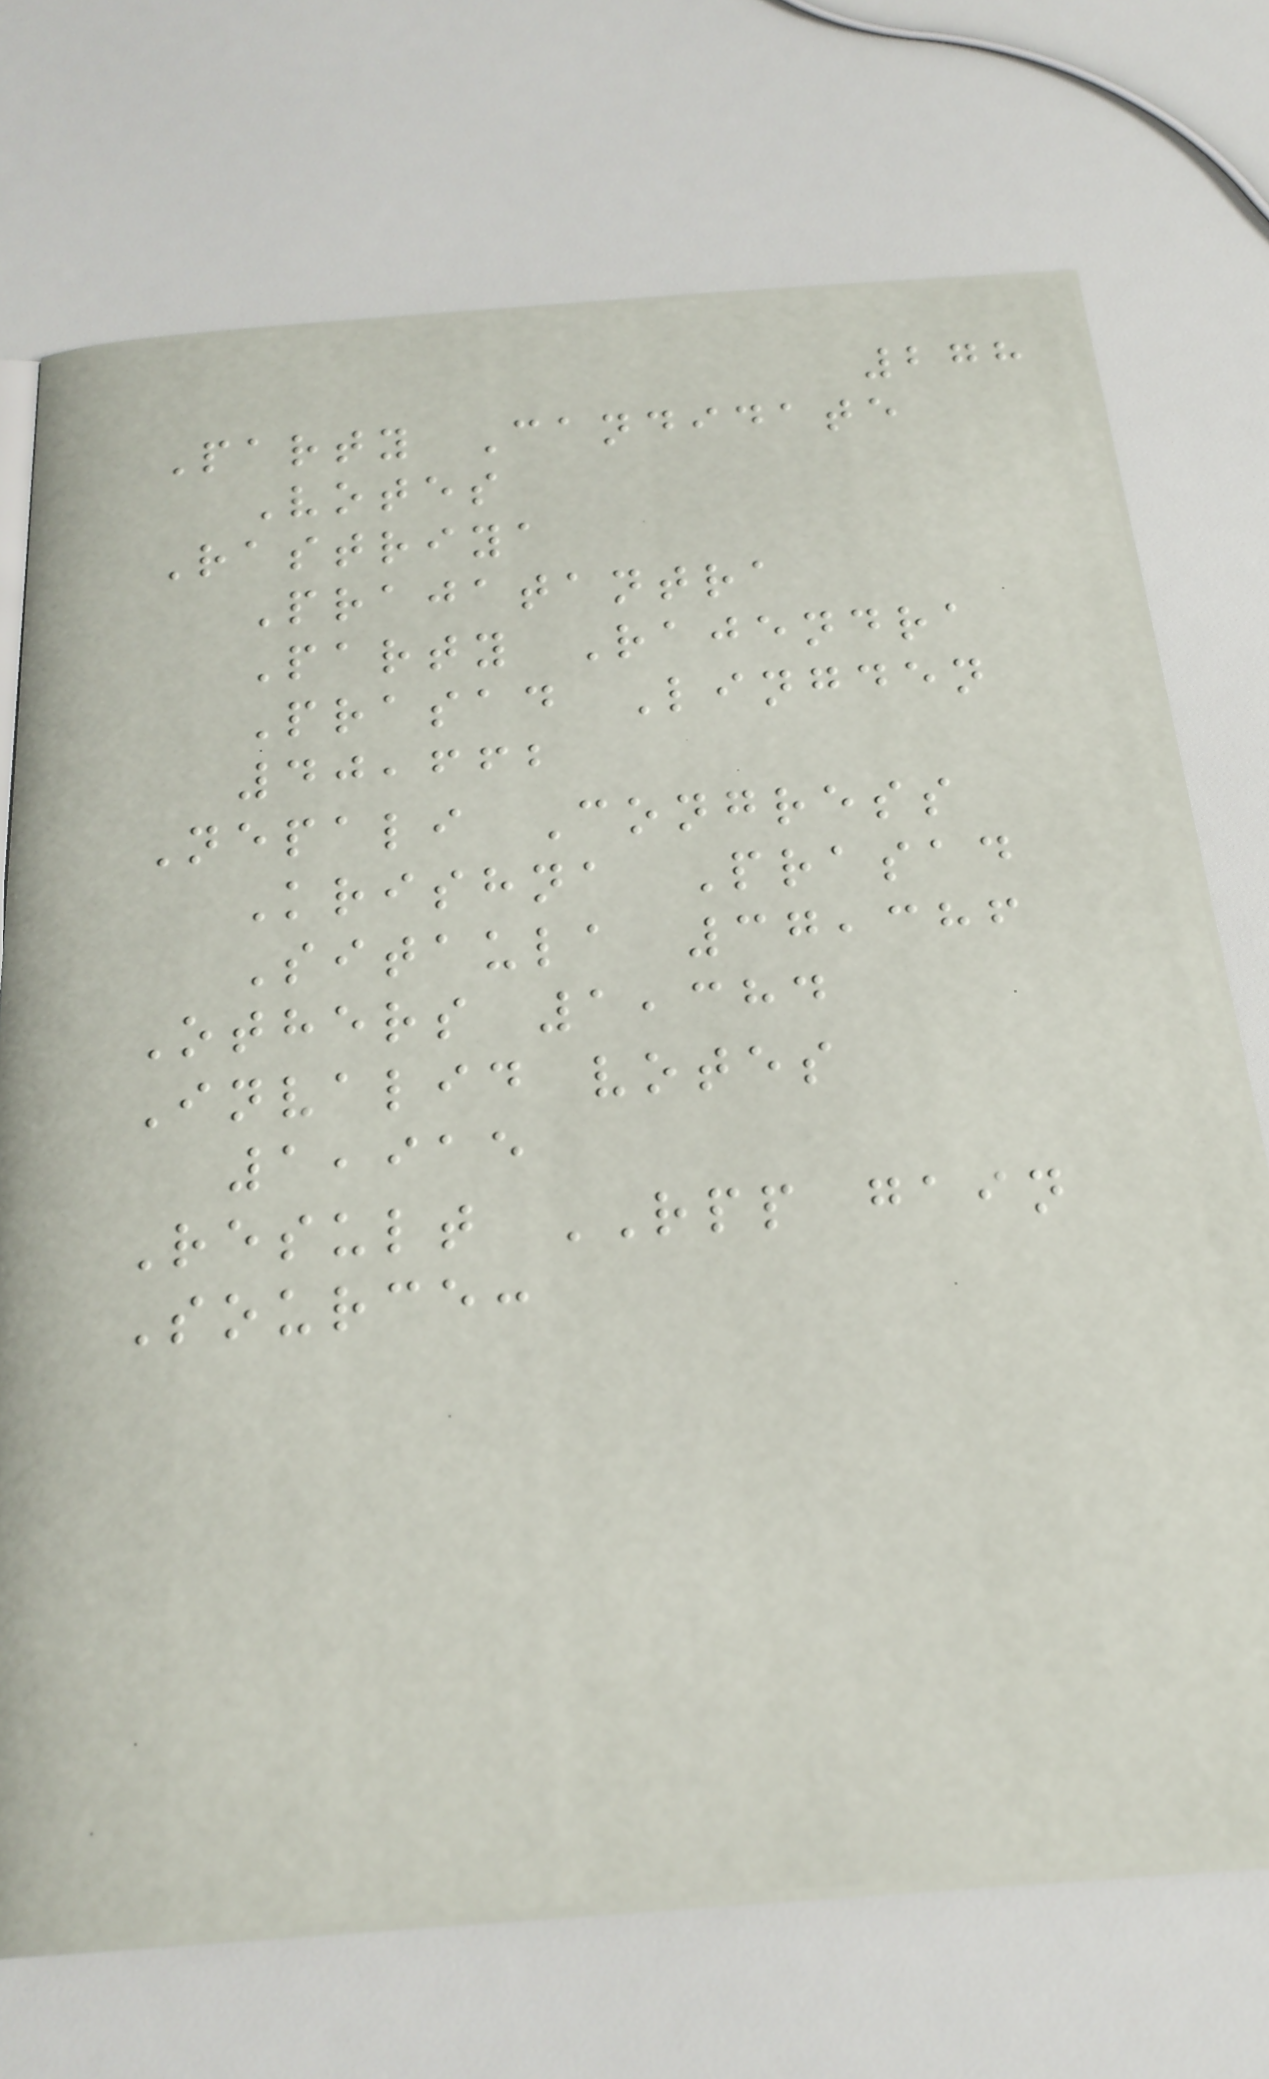278
Party Candidate
Votes
Rastriya
Prajatantra
Party Rajendra
Prasad Lingden
40,662
Nepali Congress
Krishna Prasad
Sitaula 37,386
Others 1,384
Invalid votes
1,915
Result RPP gain
Source:
